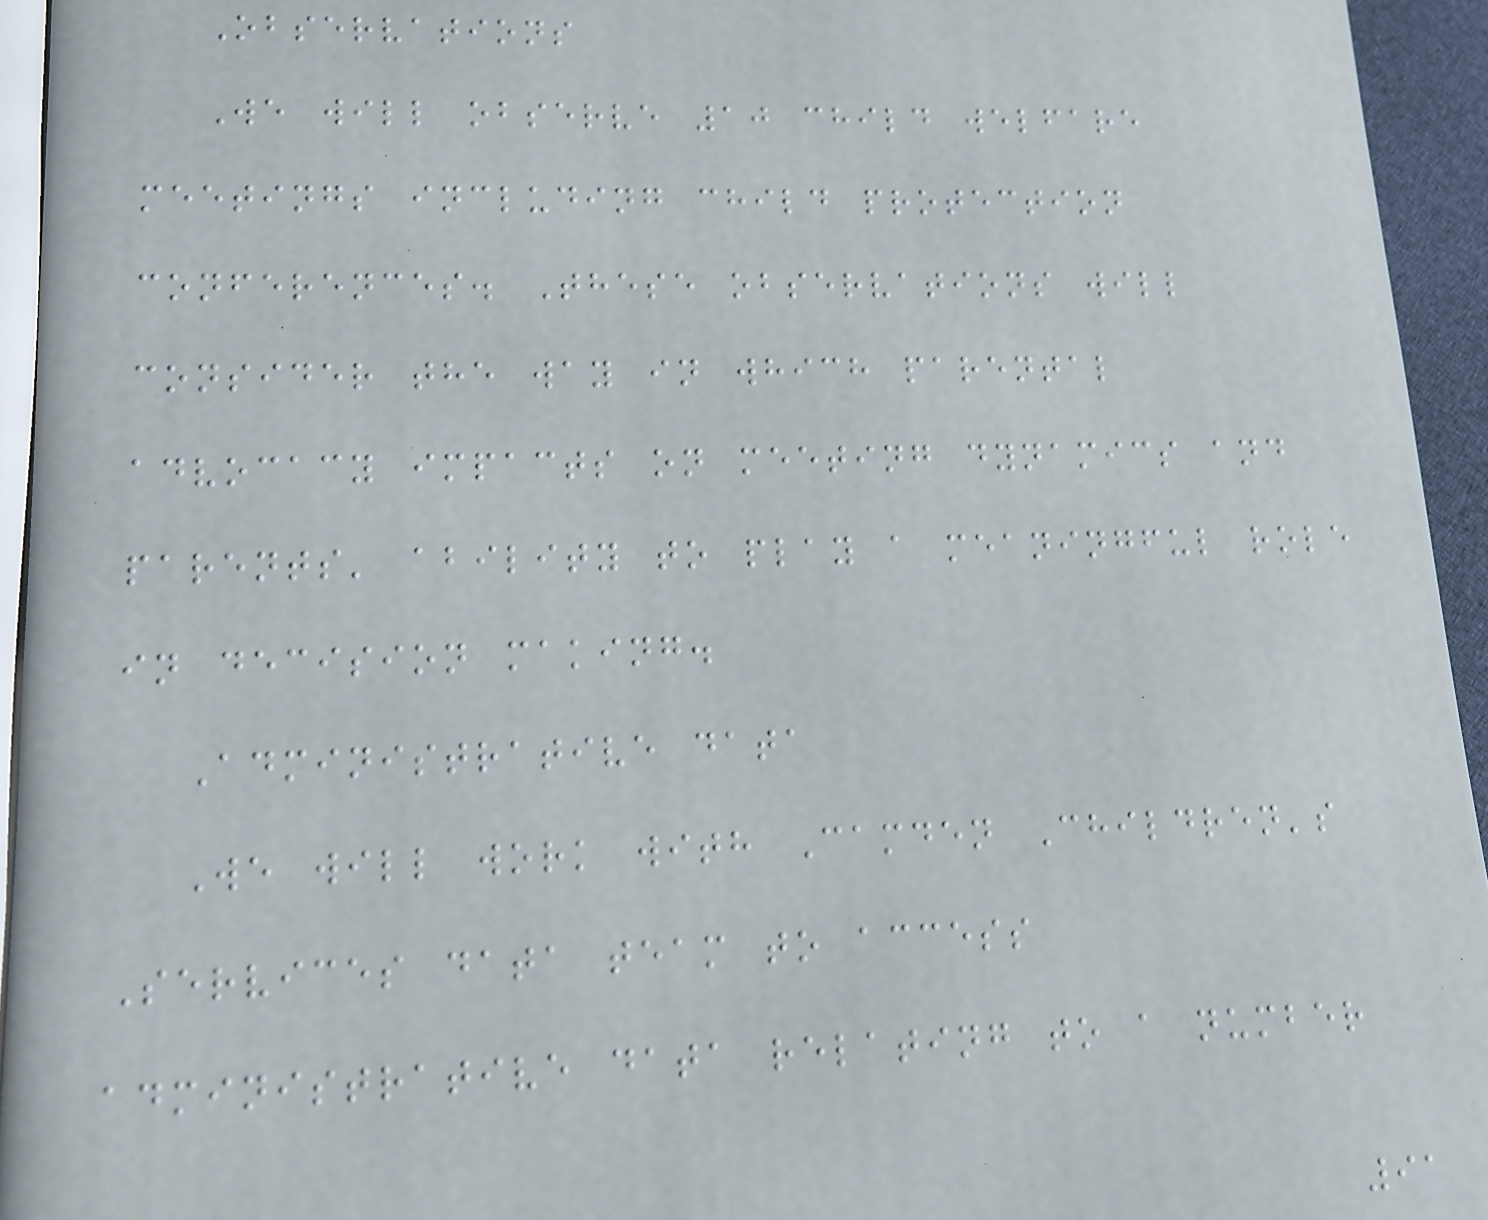Observations
We will observe 10 child welfare
meetings including child protection
conferences. These observations will
consider the way in which parental
advocacy impacts on meeting dynamics and
parents' ability to play a meaningful role
in decision making.
Administrative data
We will work with Camden Children's
Services data team to access
administrative data relating to a number
91
